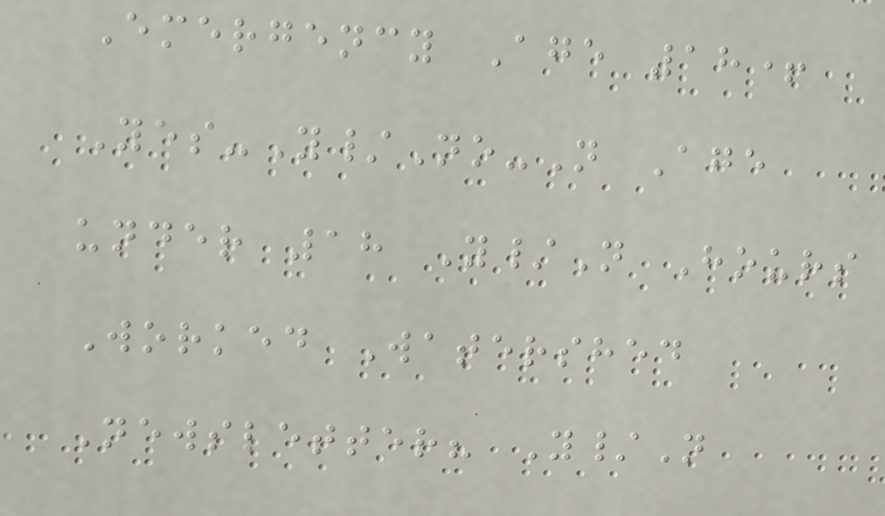Emergency Age 18+
Yes-Y/No-N Age
under 18 Y/N Hours
Worked Watershed
Newsletter? Y/N
